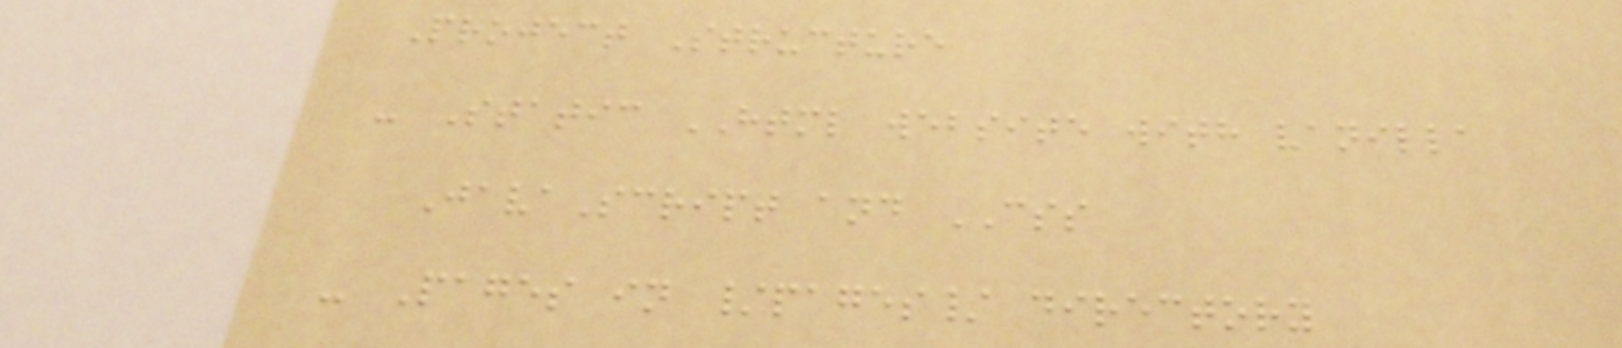Project Structure
- Static HTML website with vanilla
JavaScript and CSS
- Pages in /pages/ directory
